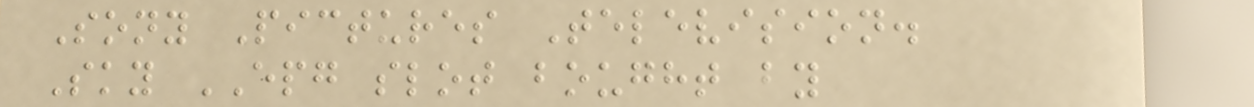Sony Pictures Television.
Sky EPG slot bought by
